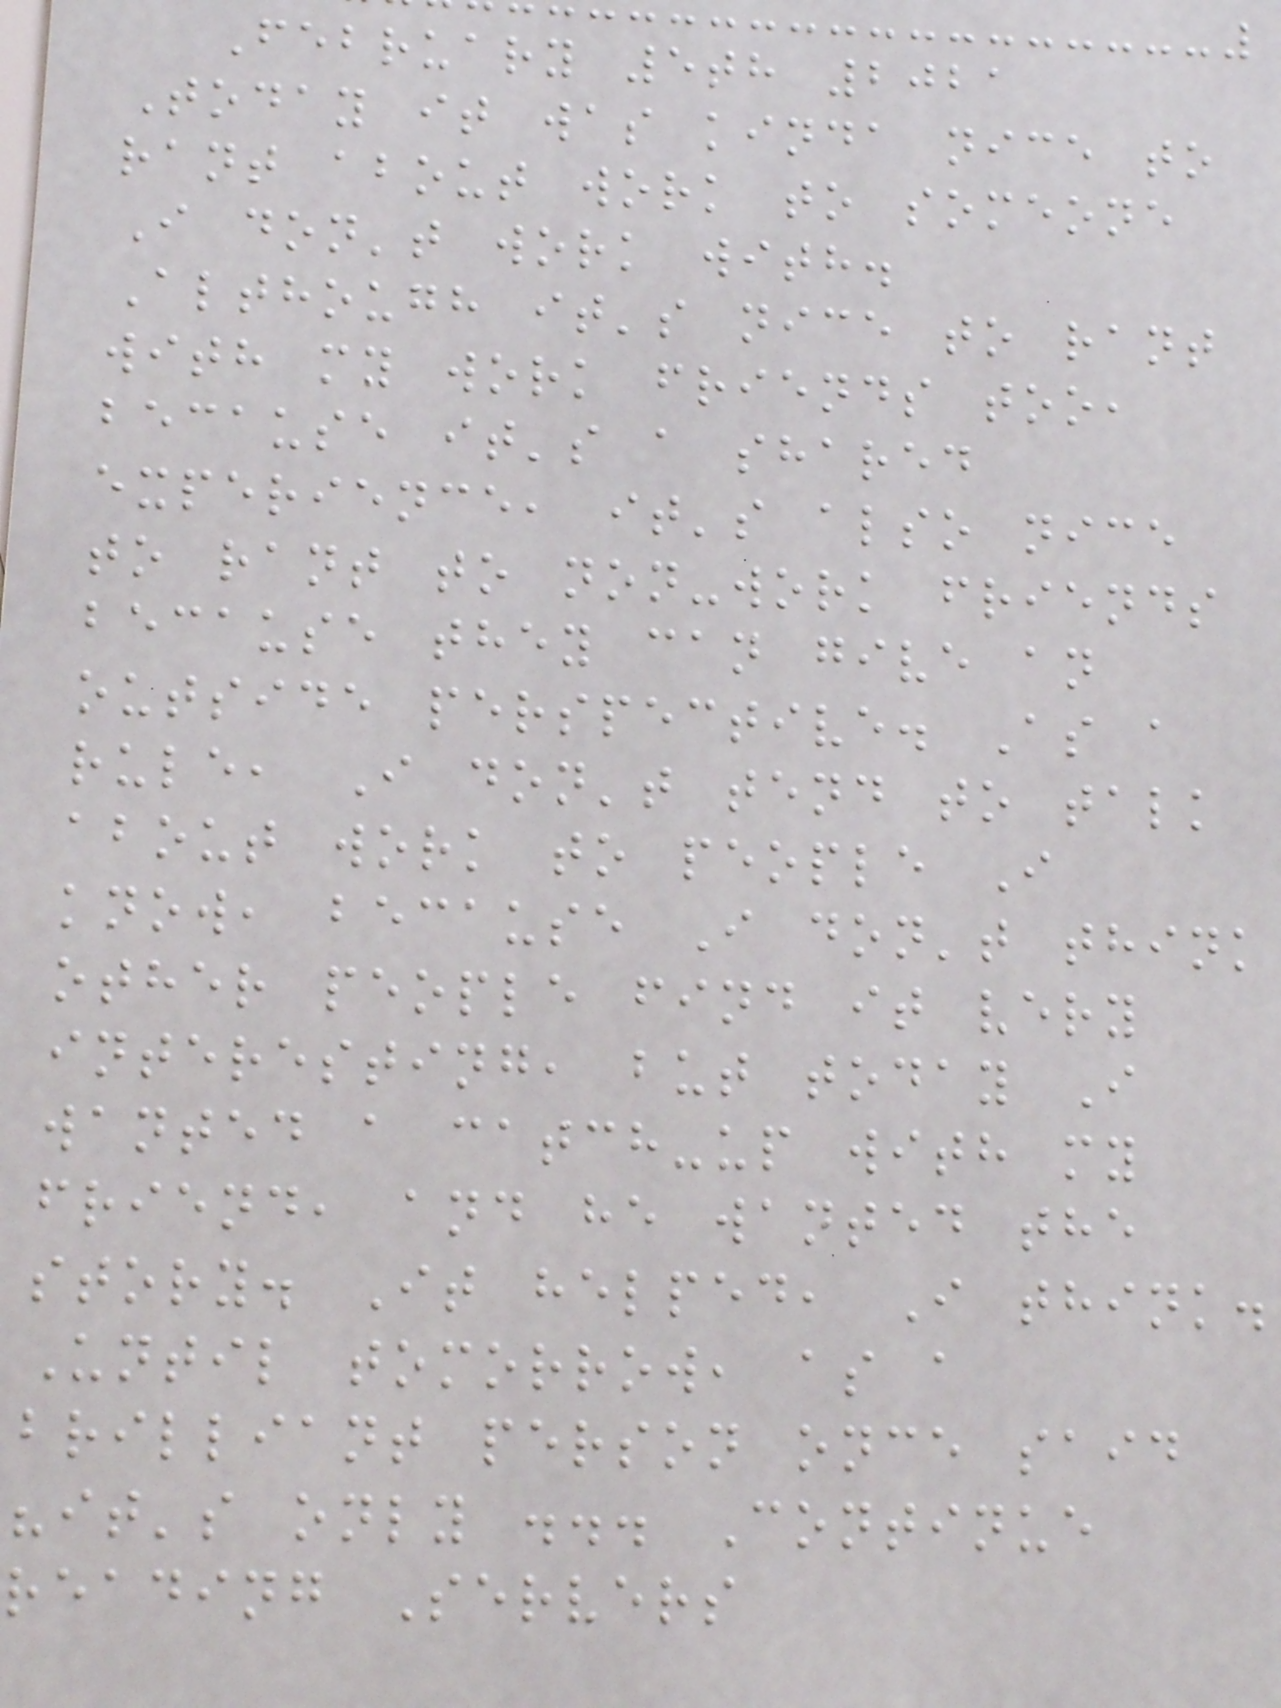February 5th 2021
Today it was kinda nice to
rant about work to someone
I don't work with.
Although it's nice to rant
with my work friends too,
because it's a shared
experience, it's also nice
to rant to non-work friends
because they can give an
outside perspective. As a
rule, I don't tend to talk
about work to people I
know, because I don't think
other people find it very
interesting, but today I
wanted a catch-up with my
friend, and he wanted the
story. It helped, I think.
Until tomorrow, as a
brilliant person once said
"it's only ... Continue
reading Servers
